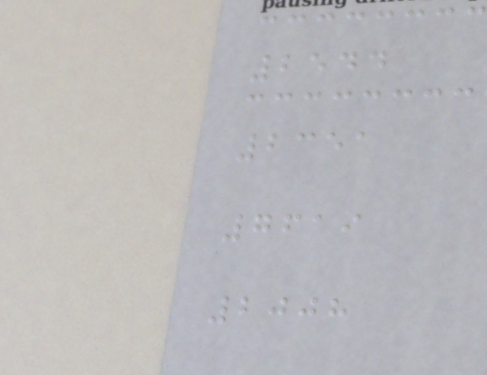2544
2351
7619
2008
